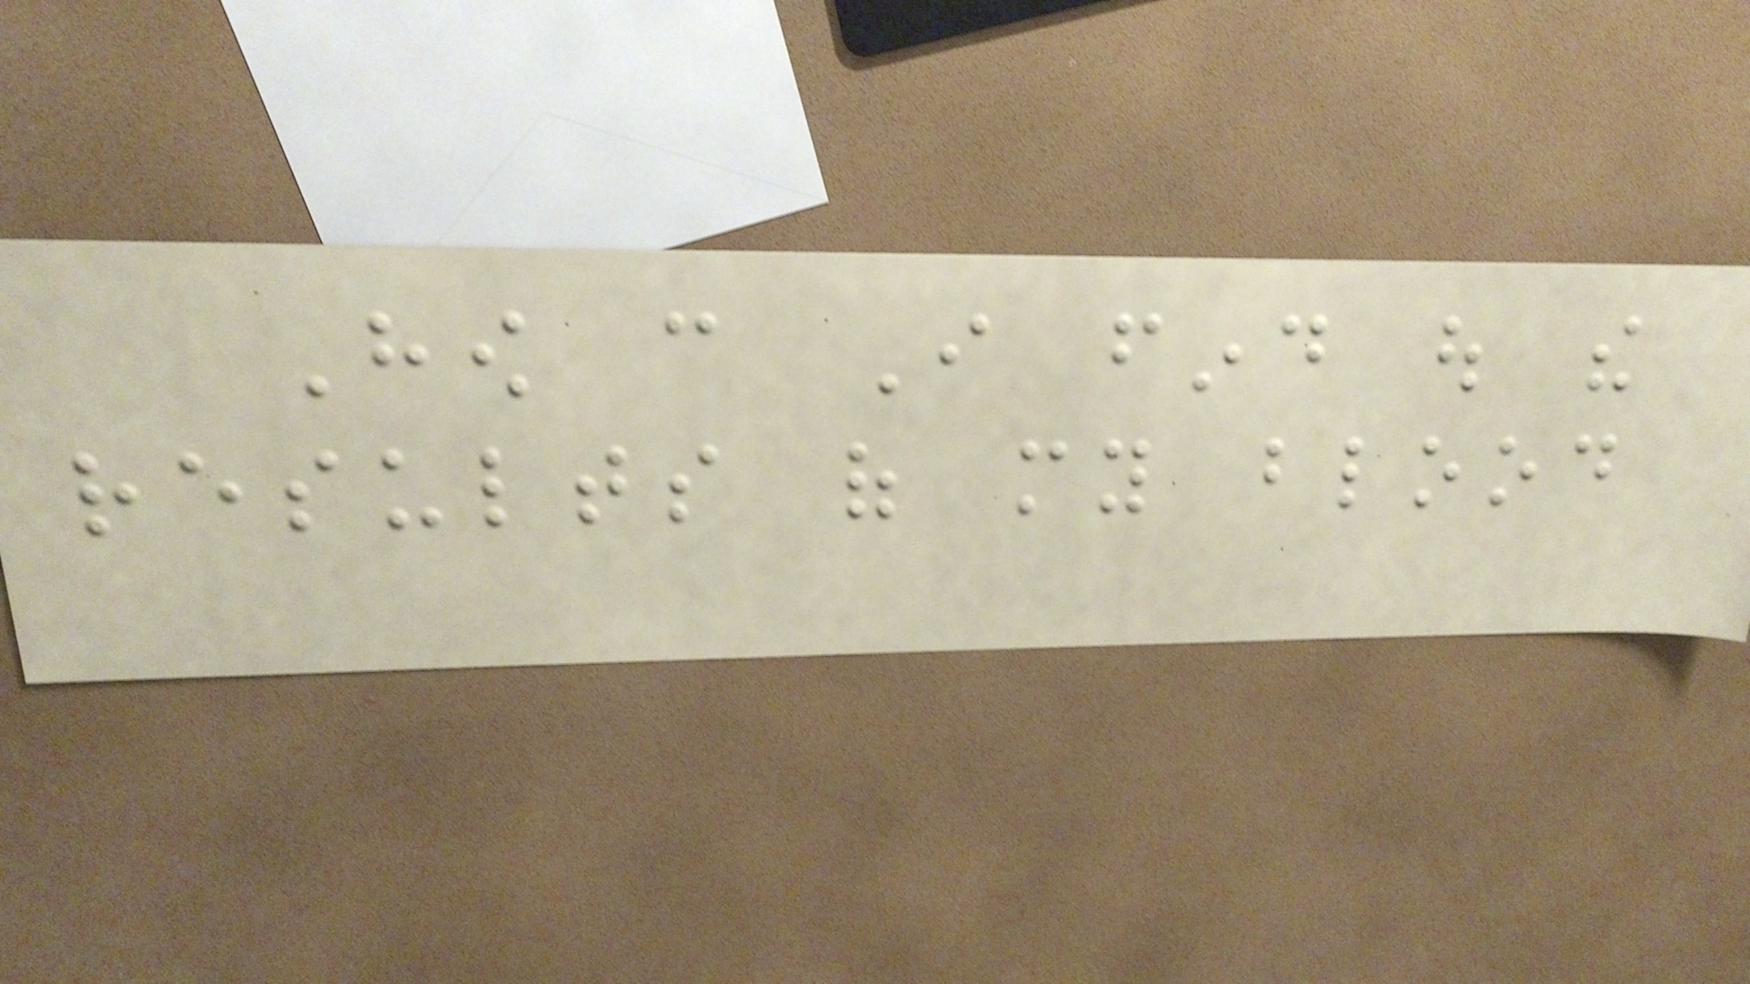How can I find out the
results of my blood
